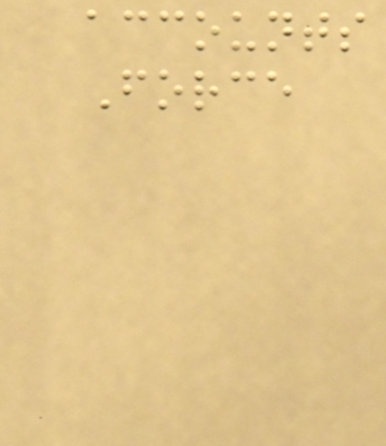accounts
Force
